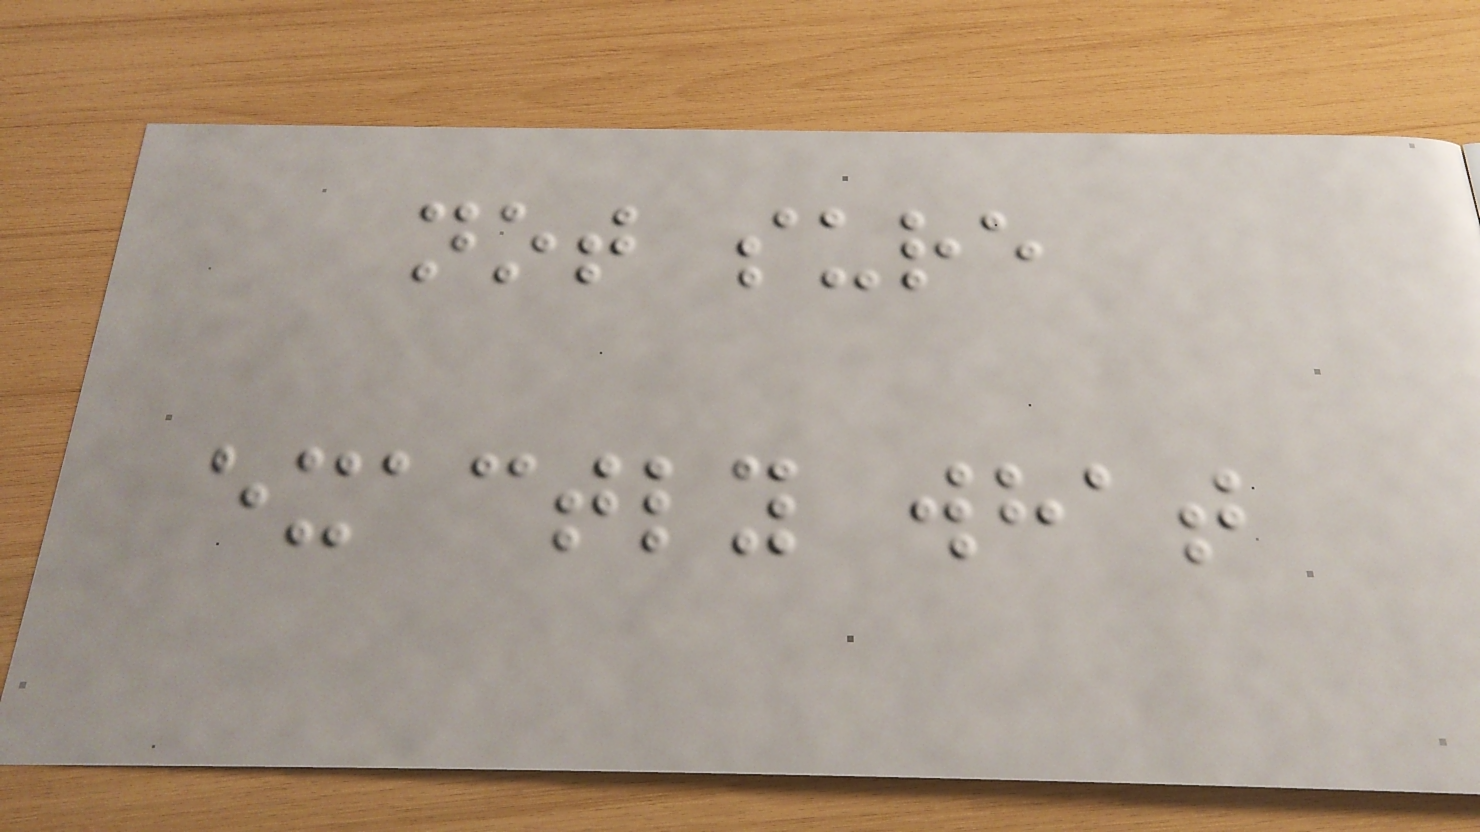not sure
exactly what
